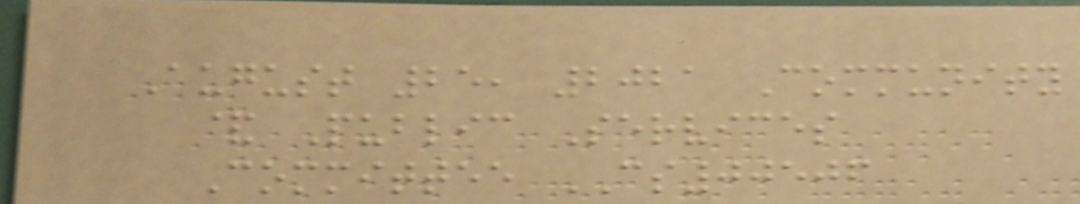August 25, 2021 Community
& Public Services
Committee CS00506
